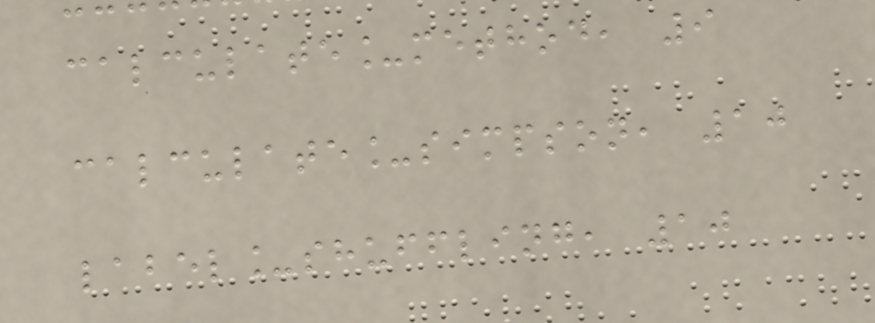calculate_method, 9
calculate_simpson, 10
label_shuffling, 10
